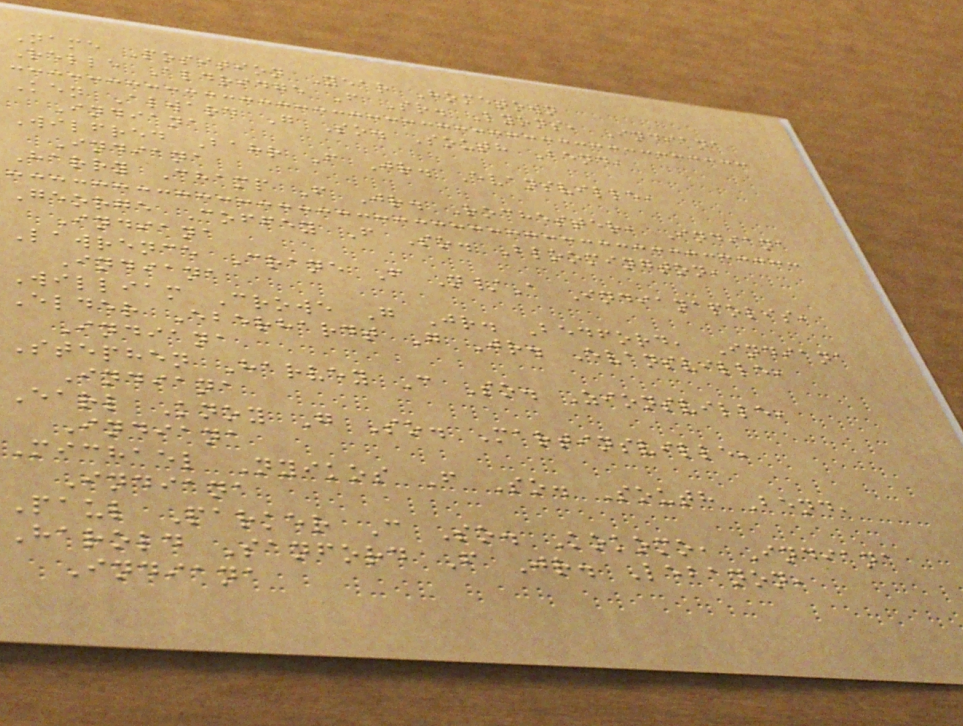Name Position Year Hometown
Relle Aldridge F Sr. Lyons, Indiana
Ken Alward G So. South Bend,
Indiana
Wilfred Bahr F Jr. Evansville,
Indiana
Harry Champ F Jr. Rochester, Indiana
George Coffey F So. Bloomington,
Indiana
Lawrence Crane F N/A Indianapolis,
Indiana
William Crowe G Jr. Bedford, Indiana
Elder Eberhardt G Jr. Evansville,
Indiana
Stephen Harvey C So. Zionsville,
Indiana
Earl Knoy G So. Martinsville,
Indiana
Michael Nyikos F So. South Bend,
Indiana
Paul Parker C So. Kokomo, Indiana
Harold Sanford F Jr. Lebanon,
Indiana
